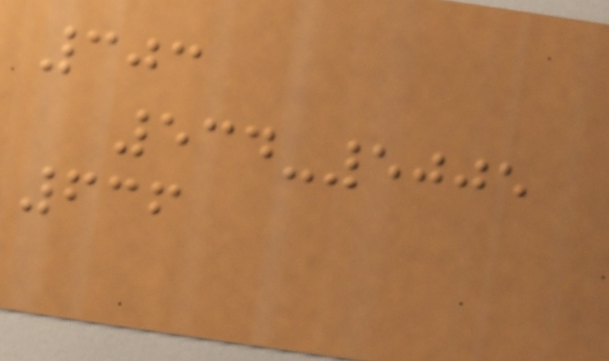303
534-5005
636
